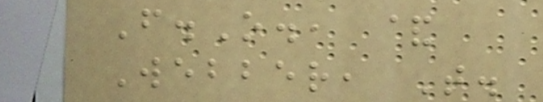F.O., &
Webber, T.
